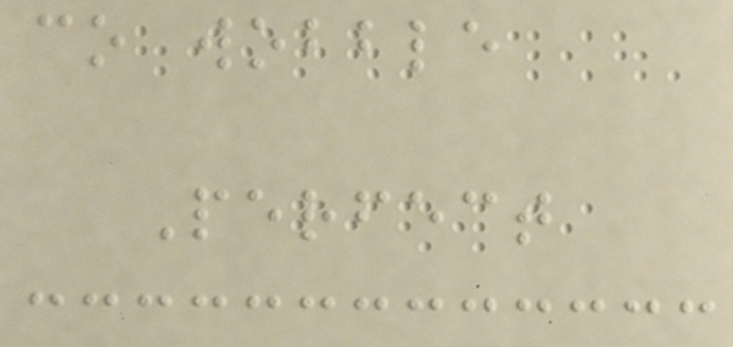co wobble
Perfect
